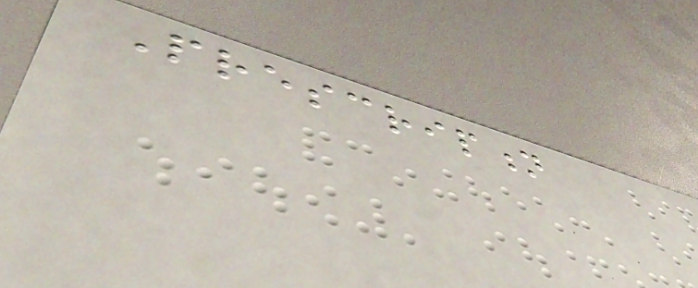Prescription
